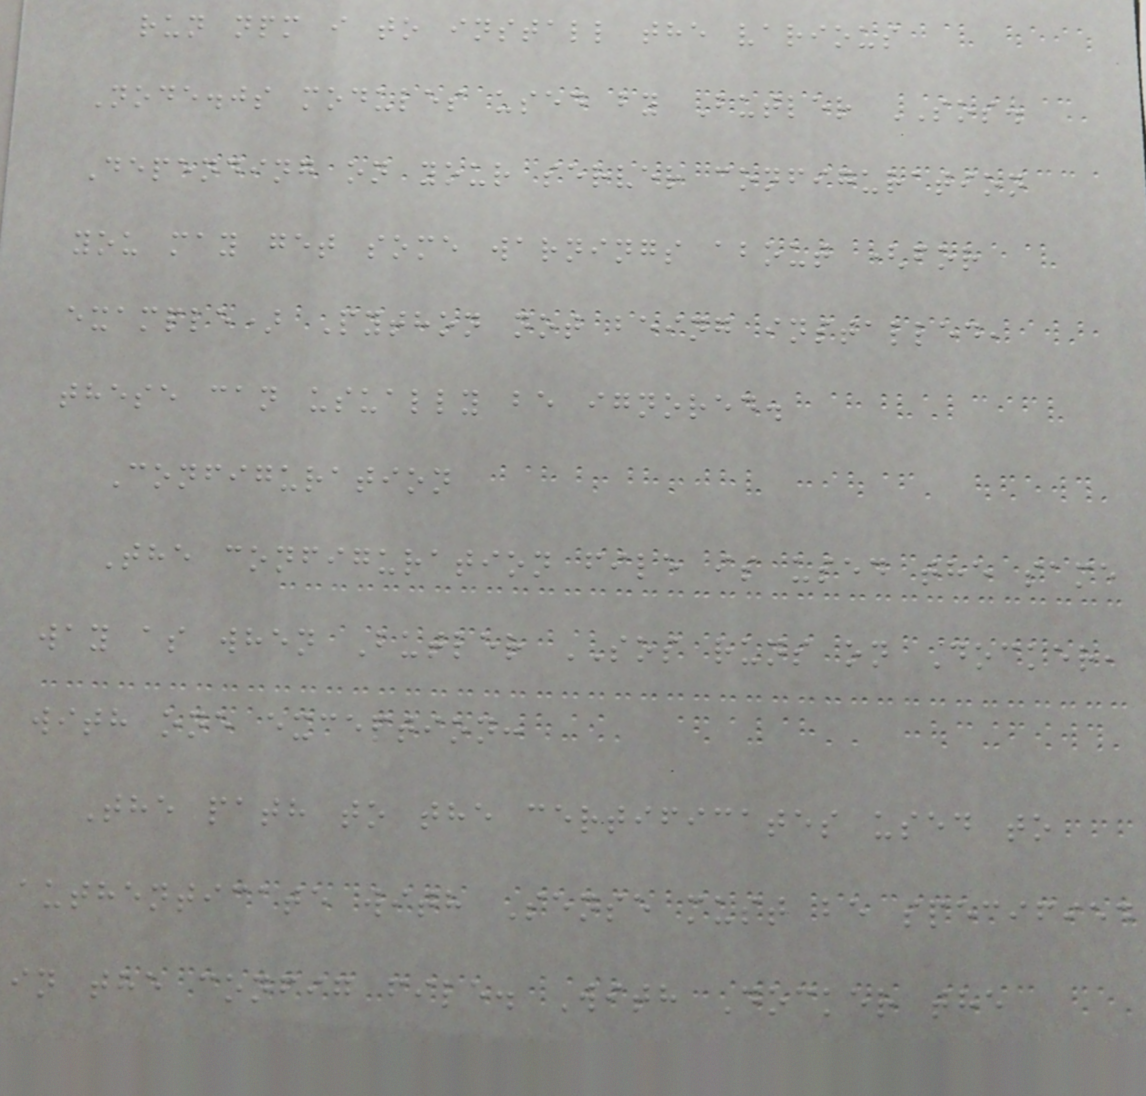run npm i to install the various
Node.js modules used by Butler SOS.
Depending on your server configuration
you may get some warnings about (for
example) Python not being installed,
these can usually be ignored.
Configuration
The configuration file is used the same
way as when Butler SOS runs on Docker,
with one exception:
The path to the certificates used to
authenticate with Sense must be specified
in the config file. With Docker the
